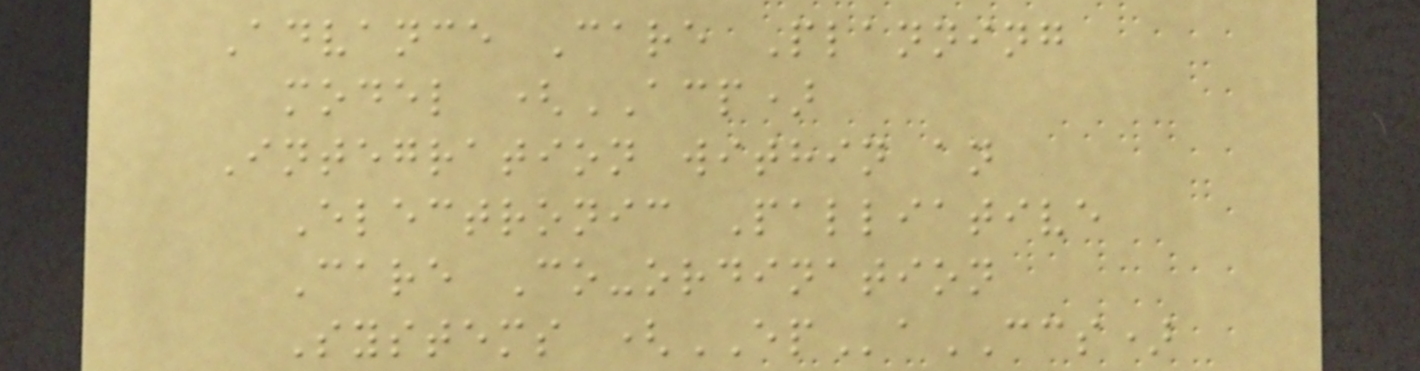Advance Care Planning
model (ACP)
Integration within an
Electronic Palliative
Care Co-ordination
Systems (EPaCCS)
